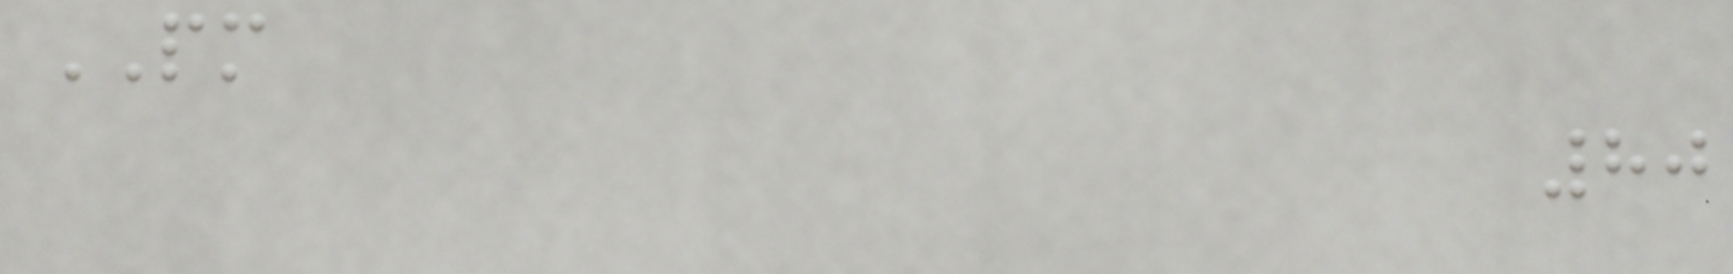PM
80
